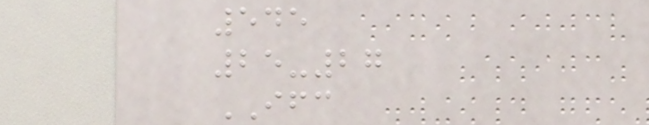545
25-27
IFC
